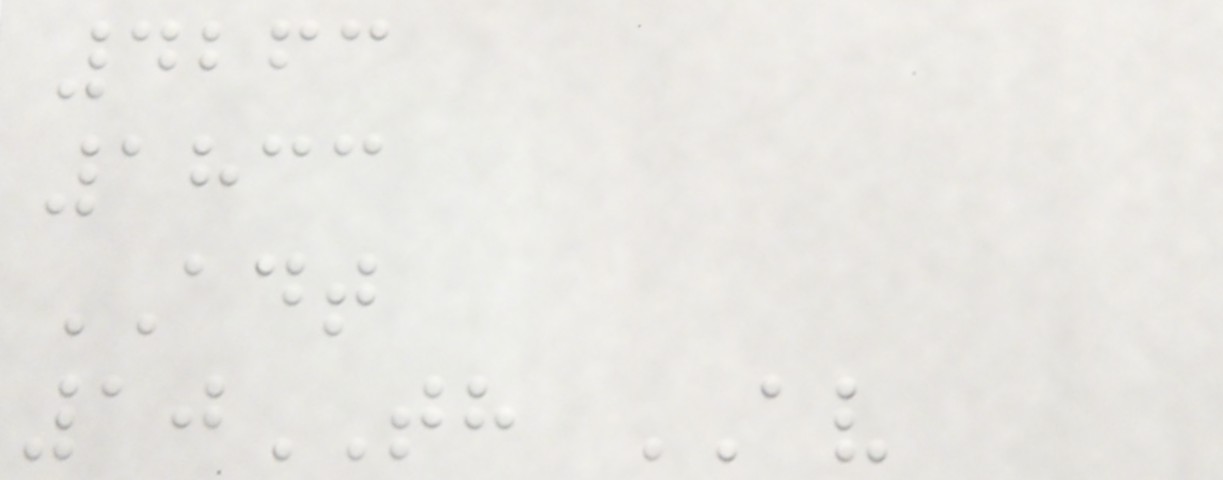4263
1833
ADT
10TH AV
